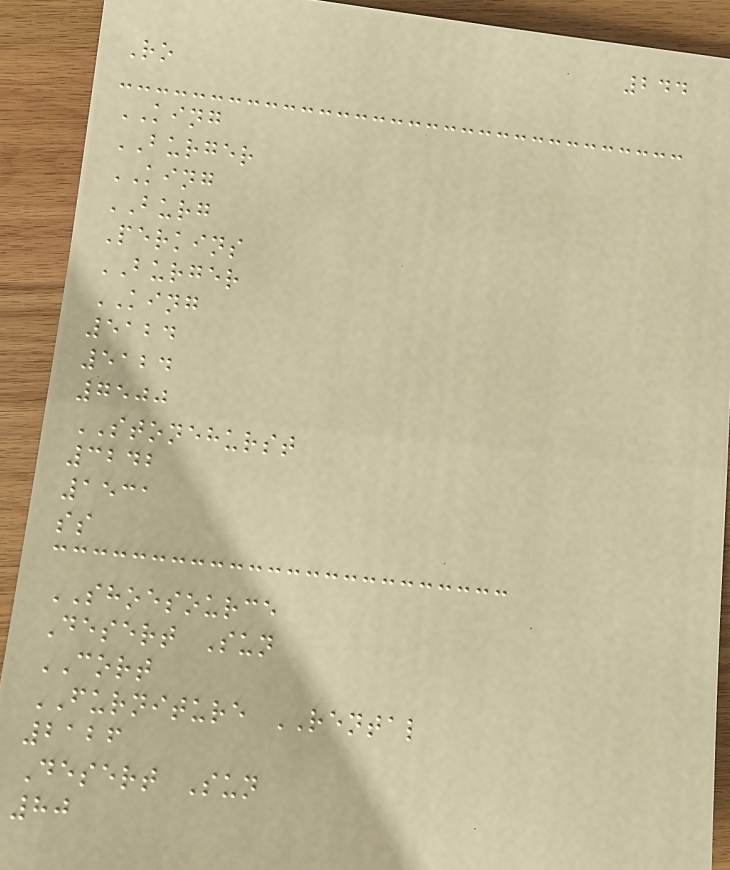244
Ro
KING
BURGER
KING
BURG
Perkins
BURGER
KING
5124
5124
7500
STONEHURST
3242
1531
ss
SHOESOURCE
Desert Sun
CORT
FURNITURE RENTAL
2126
Desert Sun
80
